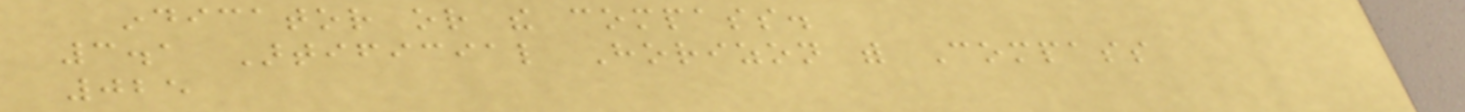indicator or the compass.
3.1 Artificial Horizon with Compass
025
